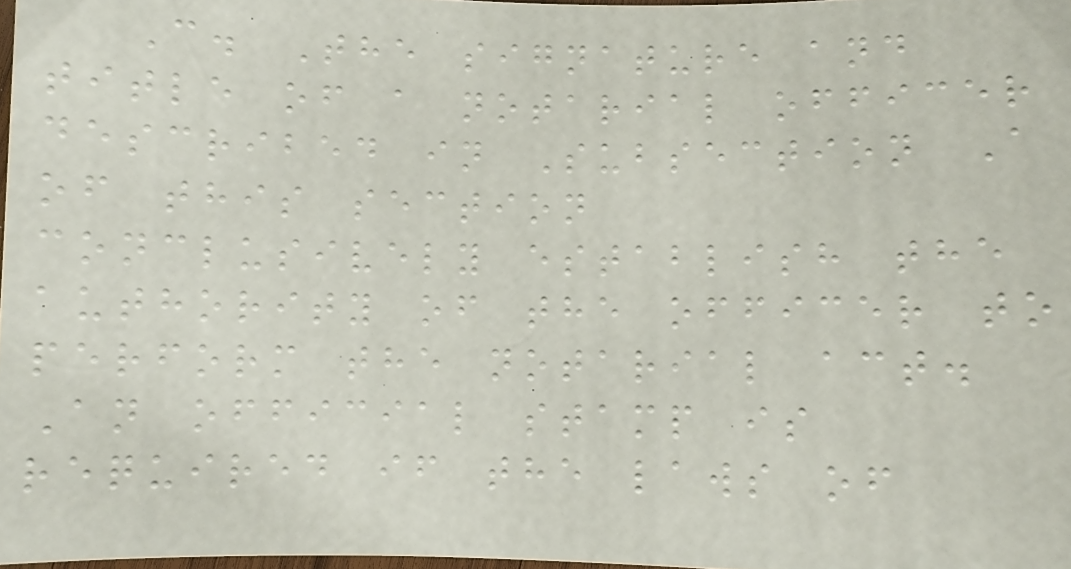C. The signature and
title of a notarial officer
described in Subsection A
of this section
conclusively establish the
authority of the officer to
perform the notarial act.
An official stamp is
required if the laws of
